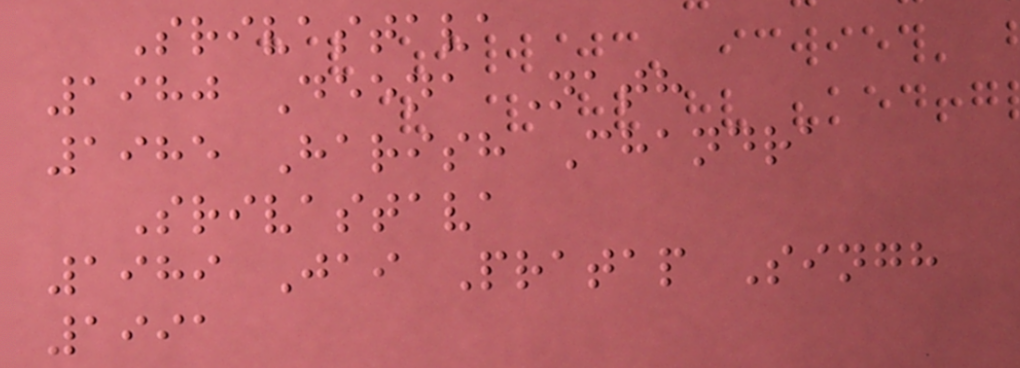Srivastava
1980 Deena Nath
1985 Harish Chandra
Srivastava
1989 Jai Pratap Singh
1991
